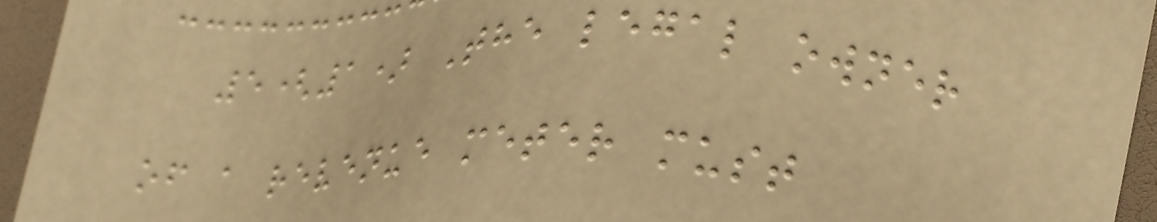5(1) The legal owner
of a revenue meter must
